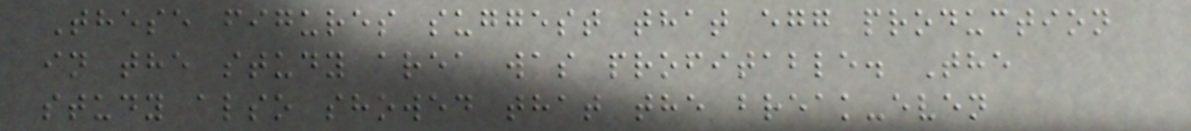These figures suggest that egg production
in the study area was profitable. The
study also showed that the break-even
